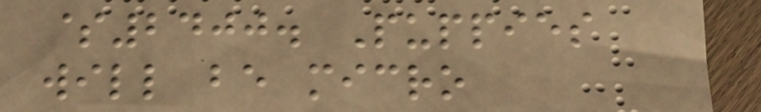$2400. Puppies
will be micro
